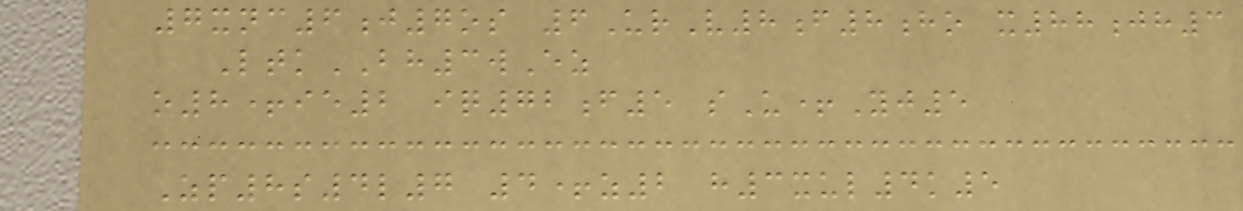7xnc6j7os 6UrV8f8ho x88jh3
LtkBH3wEz
o8+ie2 iq72f5 sU+Yj5
Zp8s4l7 4+z2 h3xul4k5
